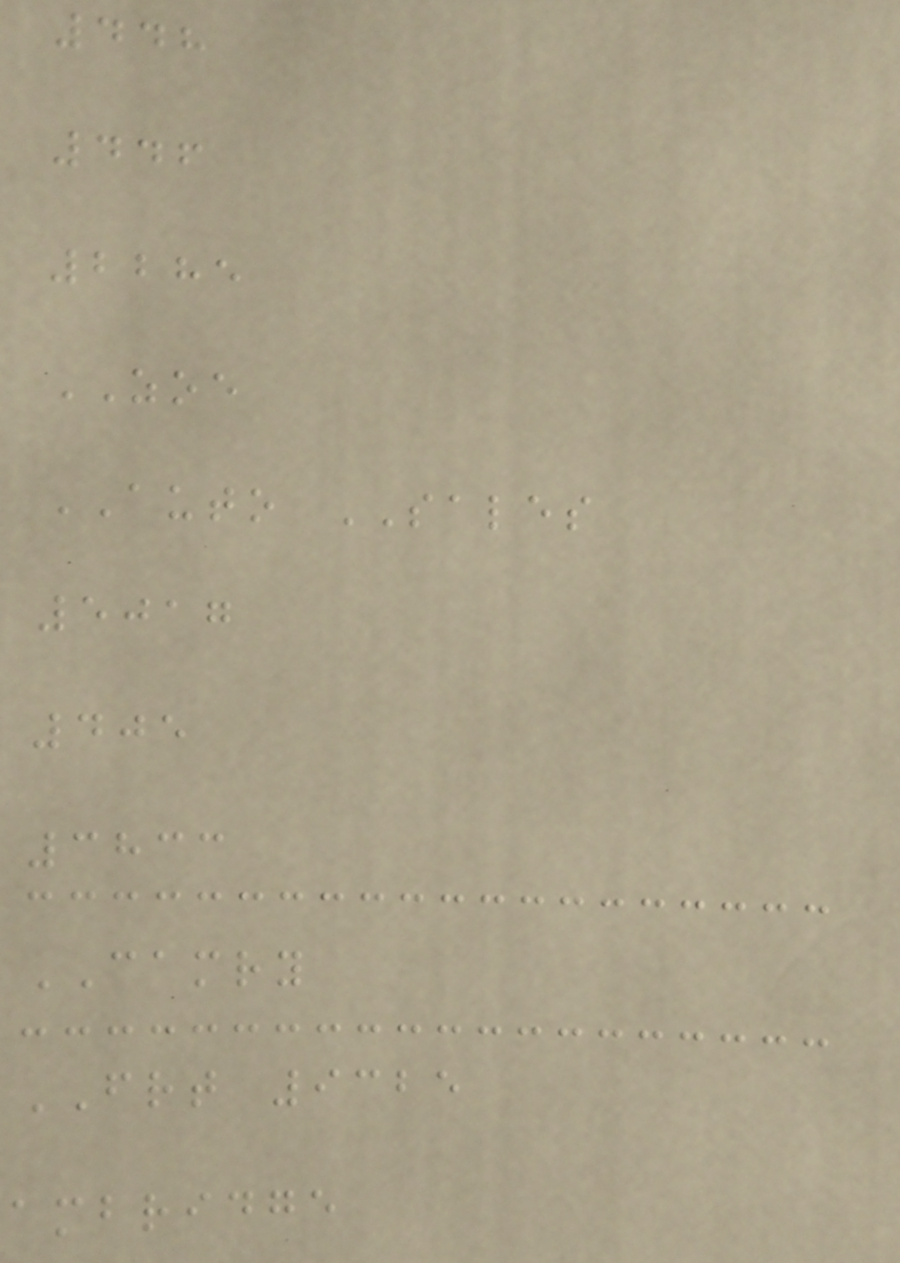448
446
2285
ZOE
AUTO SALES
5017
405
3833
CAMRY
FRT 9325
ambridge
